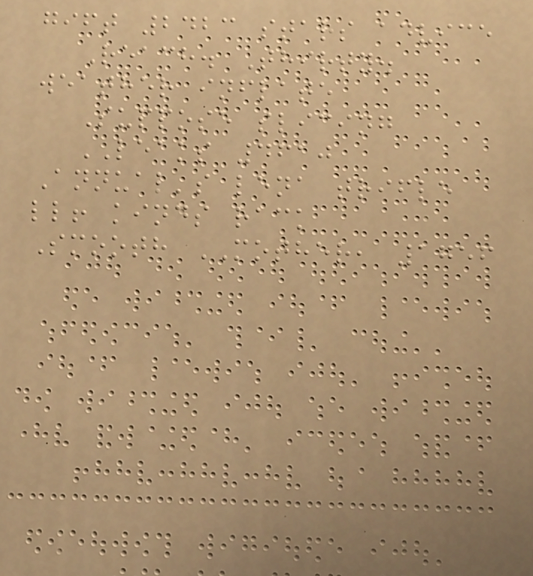gift 2423 stars advice
Reach. Thirty.
weather inflate
Suppose slicing
LEAKS 4610
Annual's lena trifle
ll! kinds rack
Smooth MOTHER, 1756
